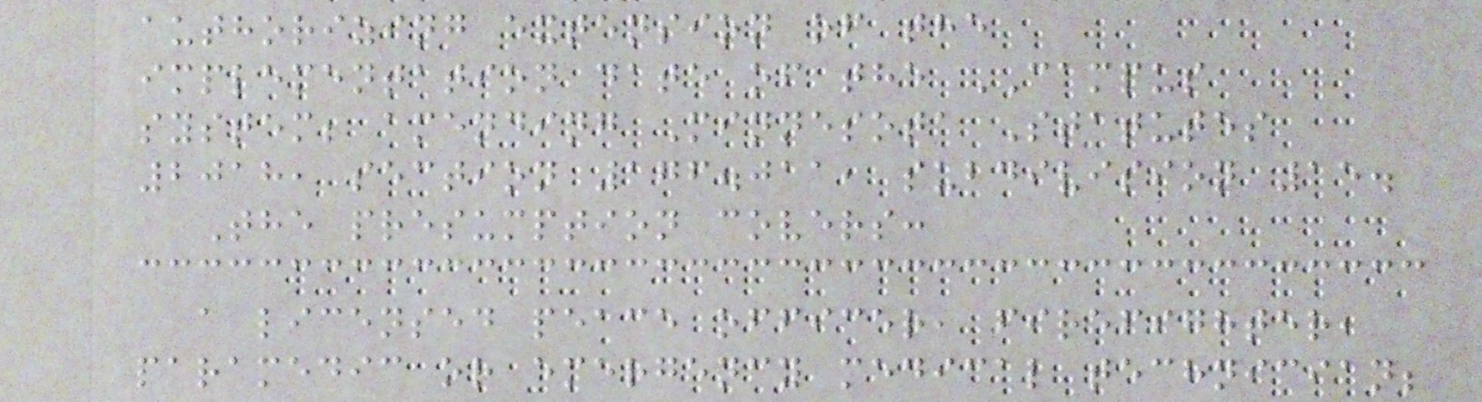authorizing extension of the
implementation date of the CAMPUS
system; amending Minnesota Statutes
2018, section 176.011, subdivision 15.
The presumption covers:
a licensed peace officer, firefighter,
paramedic or emergency medical technician;
